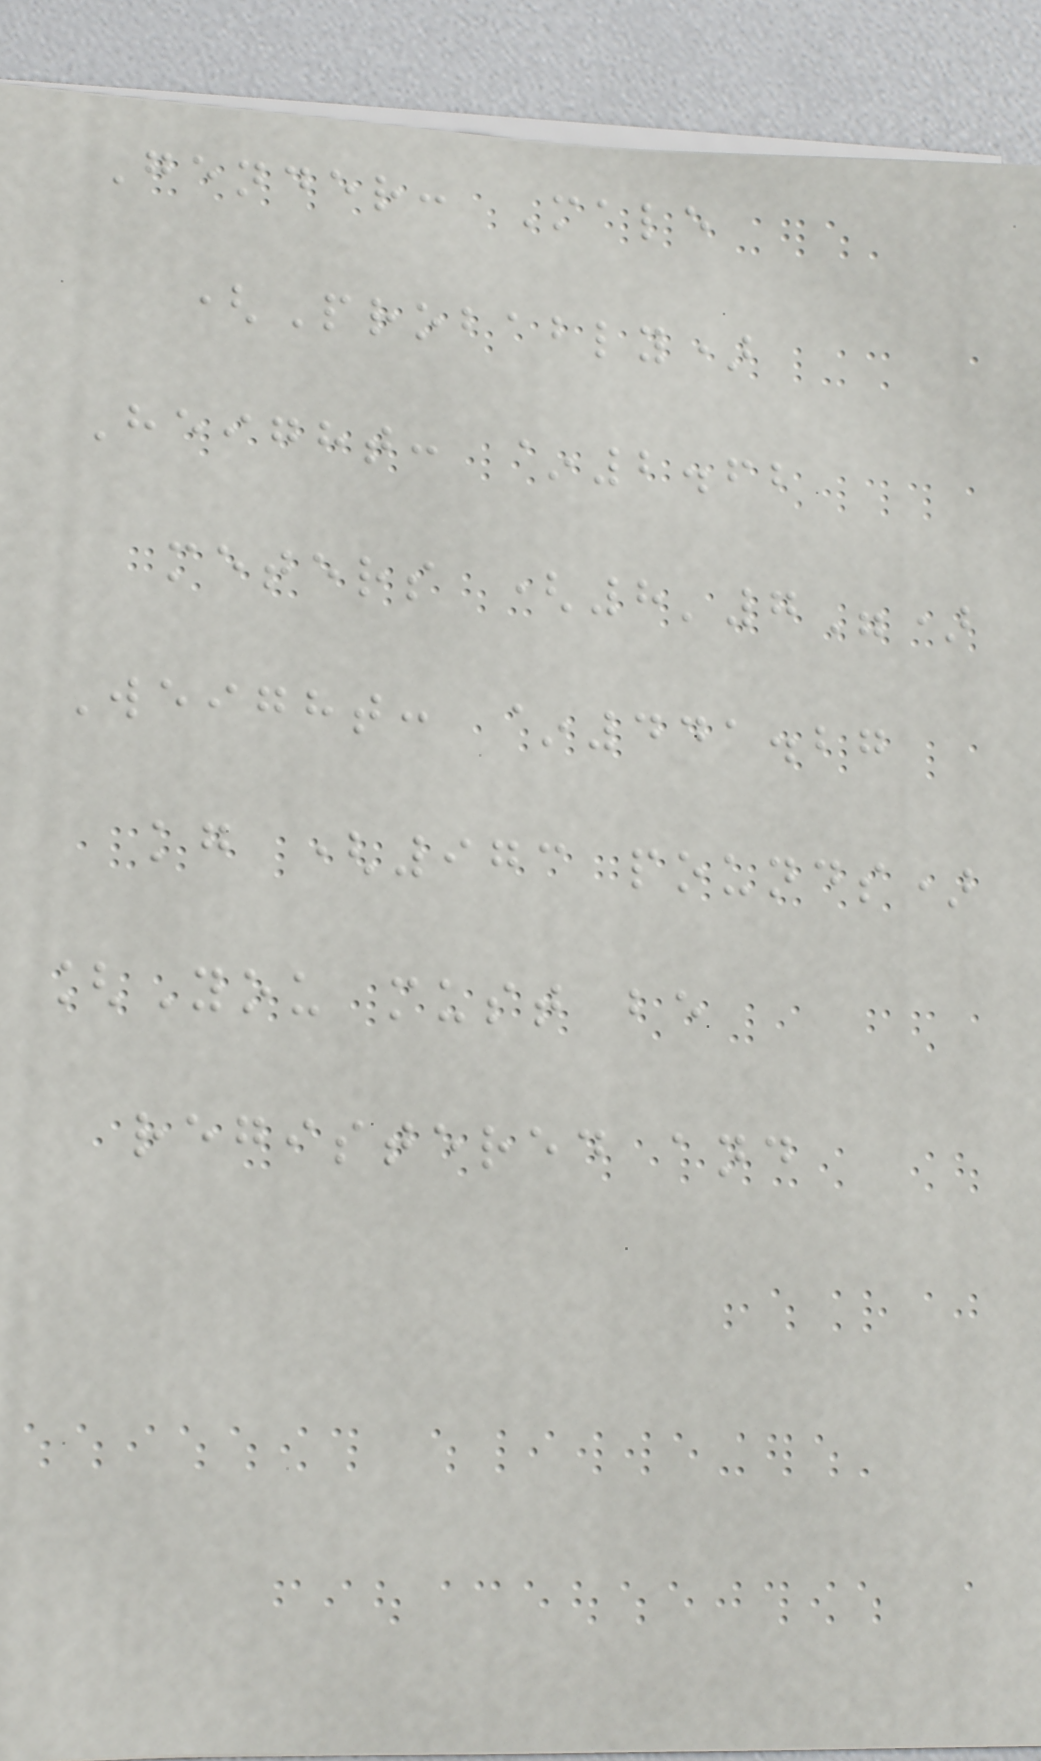Gender: Male
(Probably)
Height: ~2.62
meters (8'7")
Weight: ~441.27
kg (973 pounds)
[You must be
registered and
